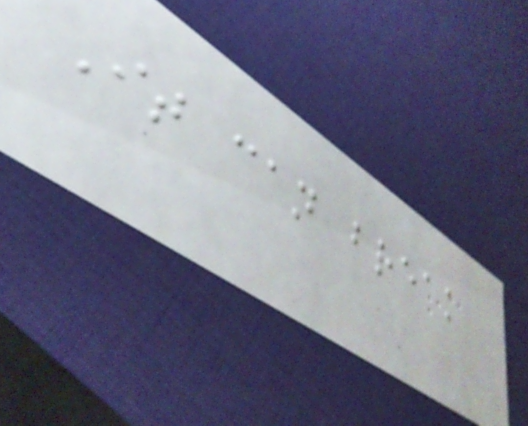It can break
